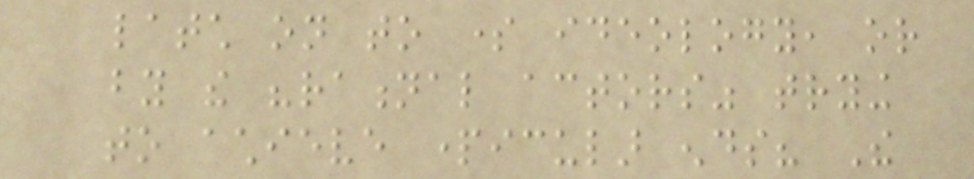latch on to some ideology, or
by the "rational actors" trying
to achieve particular ends? The
